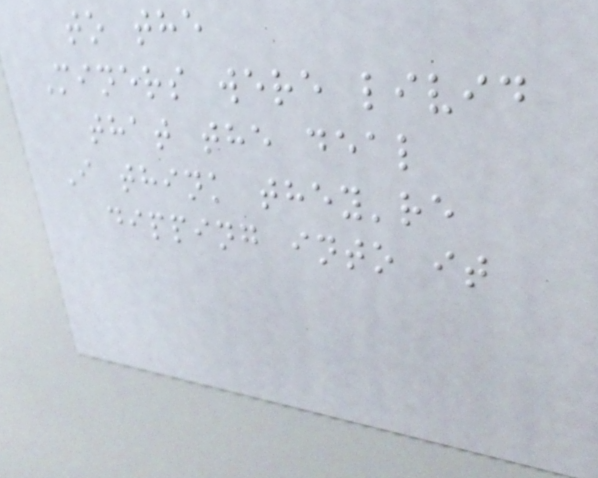to the
Miners were livid
that the deal
I think they're
dipping into it
